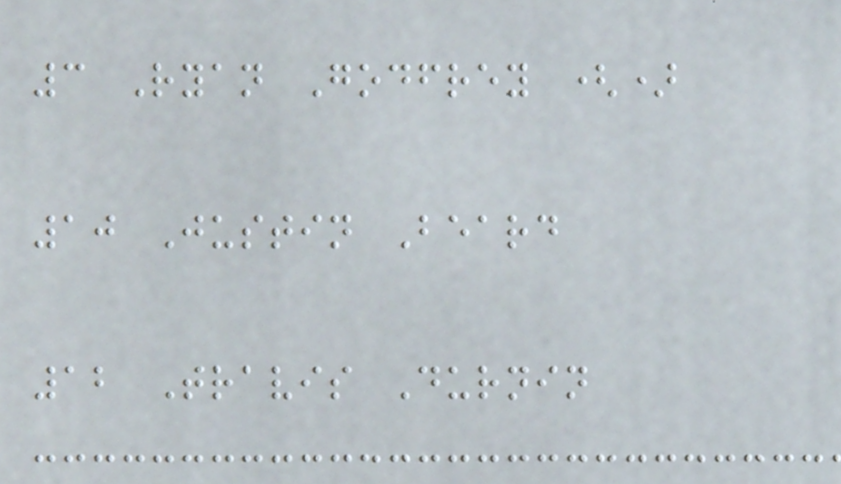3 Ryan Godfrey ()
10 Justin Beard
12 Travis Durnin
